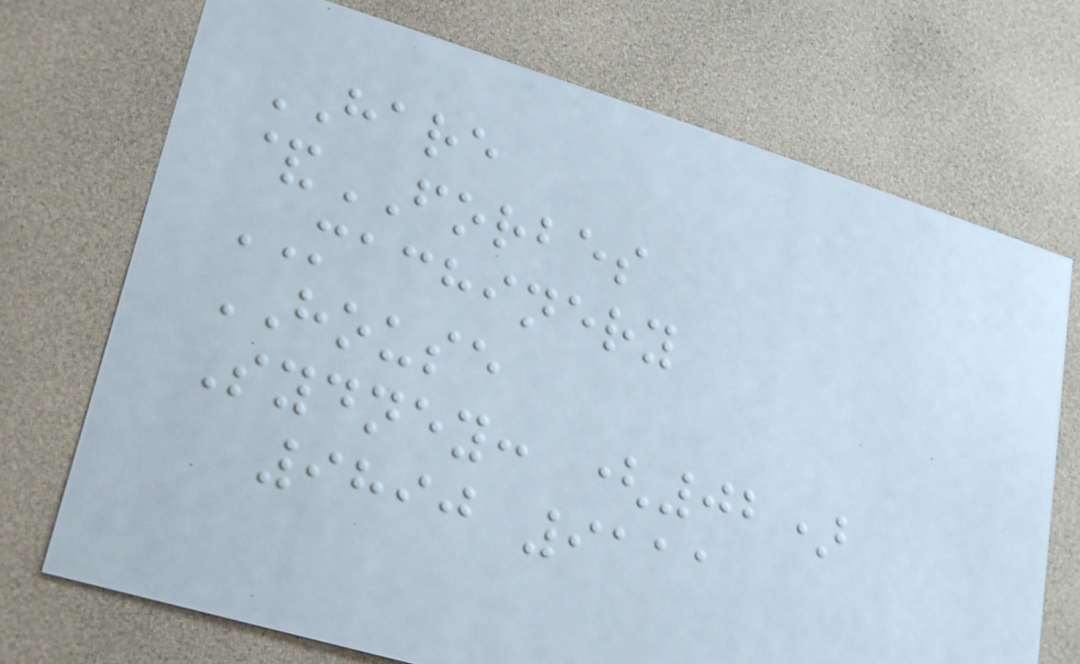HARE
&FORBES
MACHINERY
HOUSE
Sydney: (02)
9890 9111
